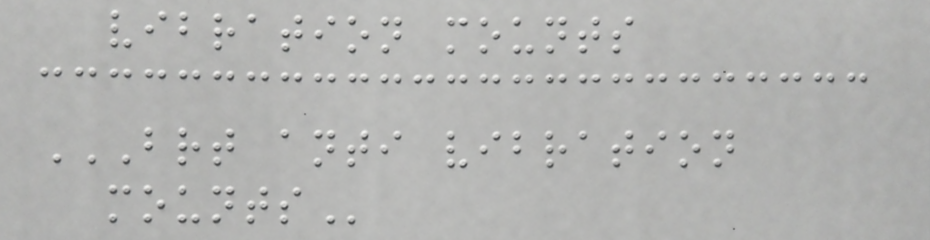vibration mounts
BRT ANTI VIBRATION
MOUNTS
